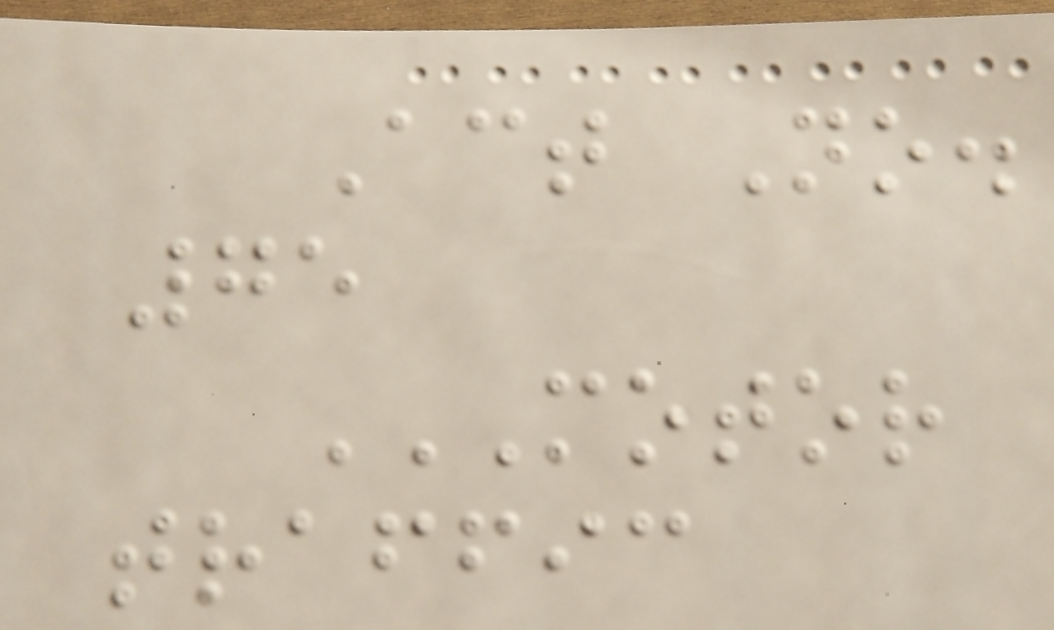Act No.
75
MOTOR
TRAFFIC
